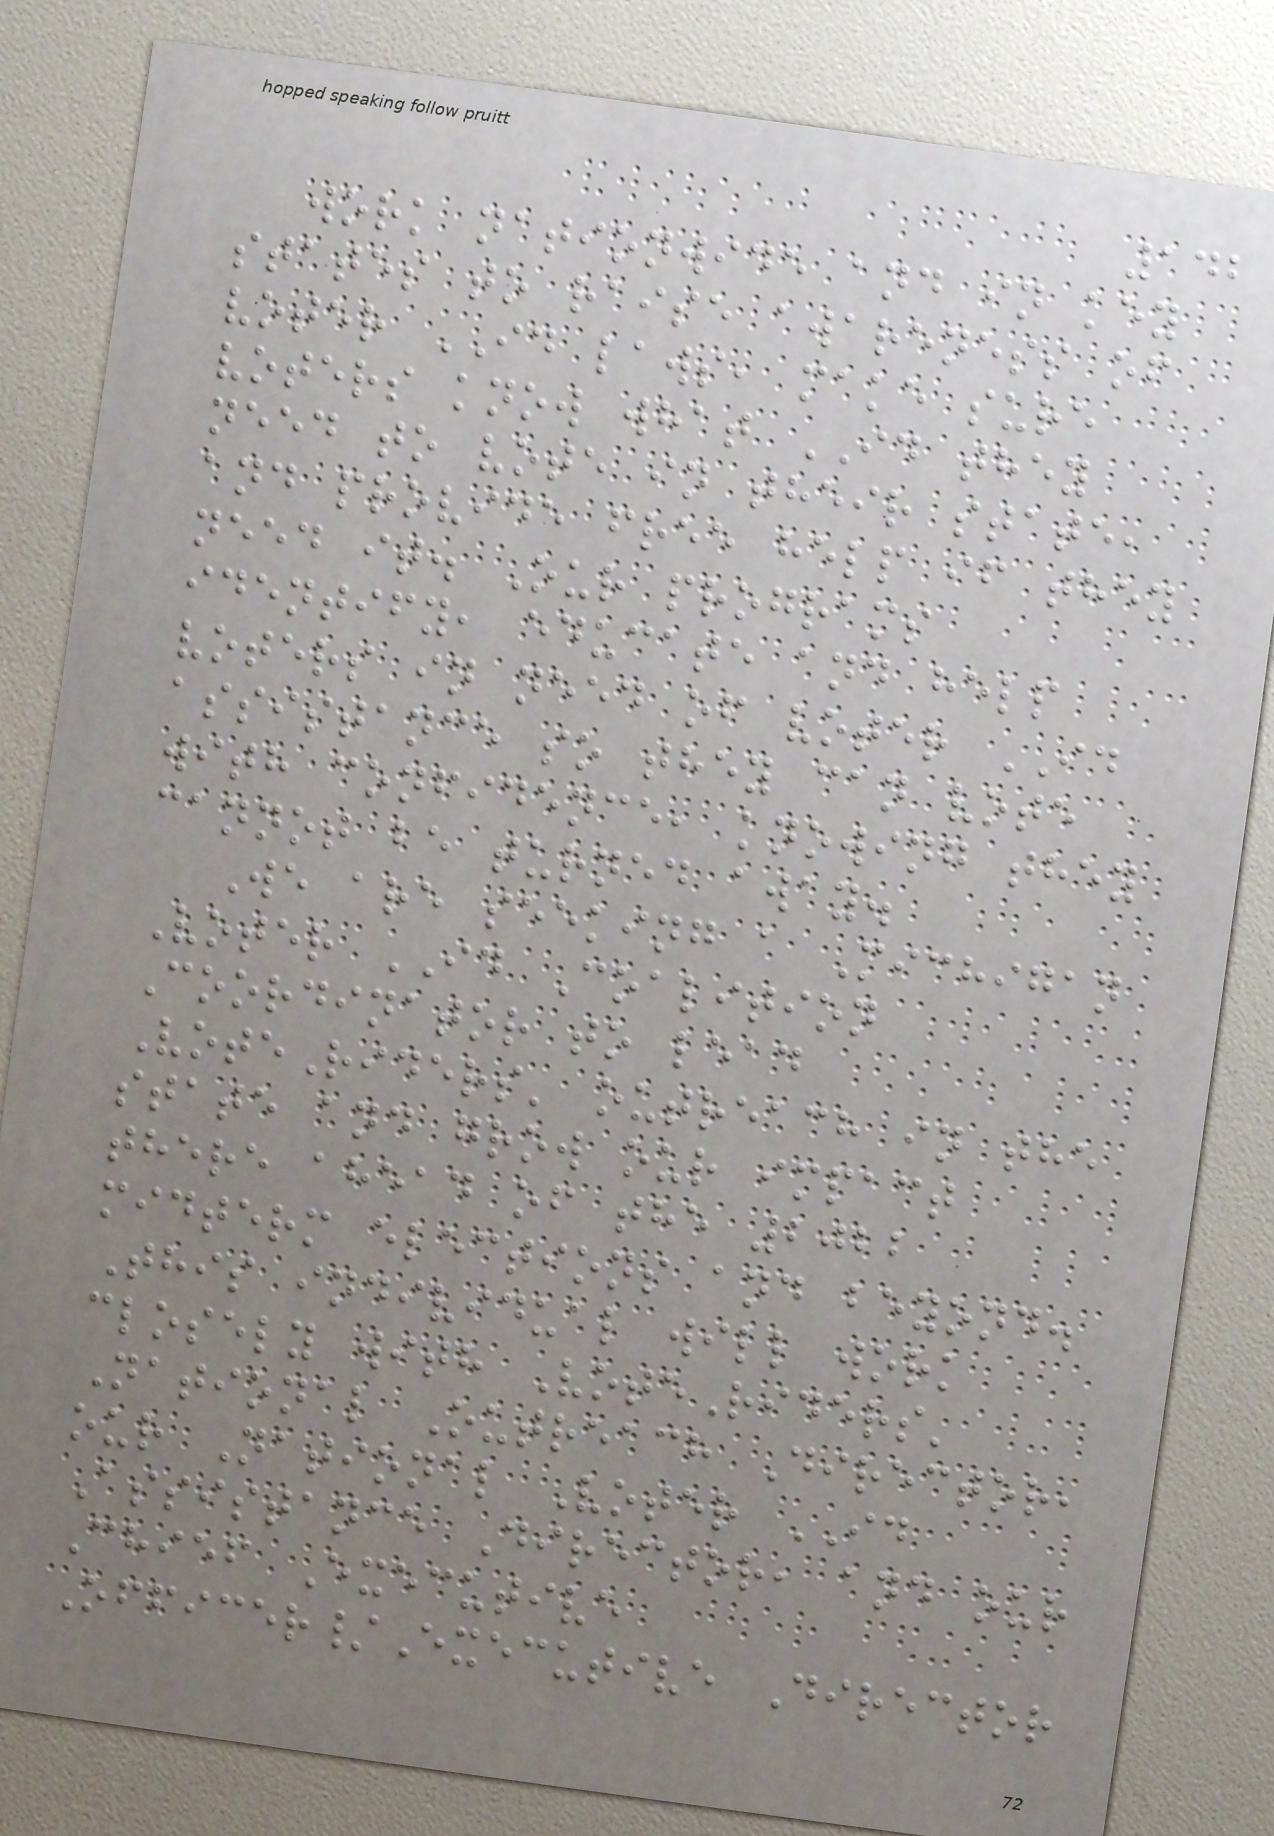142
work nationwide and in key
states to raise awareness of
voter ID laws, make sure
voters know what ID they
need to vote in their state,
and provide free help if they
need it. Our programs
identify, educate and help
voters in need of voter ID
assistance so they can vote
with confidence, knowing they
cannot be turned away.
We are seeking a Michigan
Voter ID Coalition
Coordinator to lead
VoteRiders' outreach in the
state and grow our impact
there ahead of the 2022
midterm elections and beyond.
This individual will work
closely with VoteRiders'
National Outreach Director,
our National Voter ID
Assistance Director, and our
Chief Executive
Officer/Executive Director
